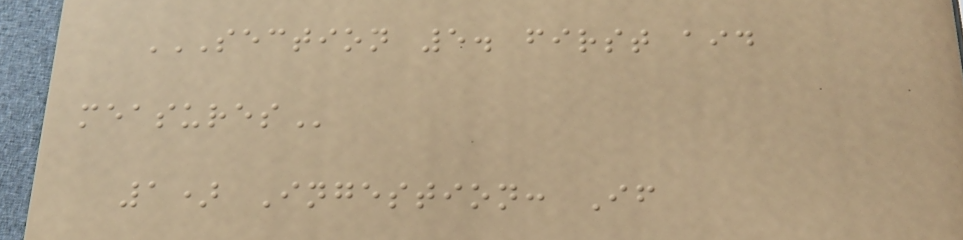SECTION 5. FIRST AID
MEASURES
1) Ingestion: If
